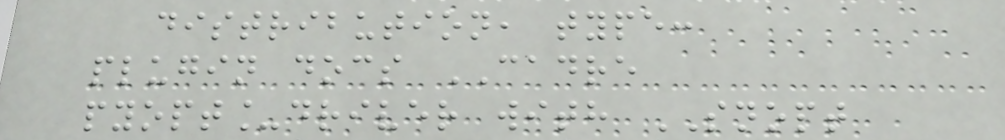distribution, type:
plugin docs CADRE
pyopt_driver with SNOPT
